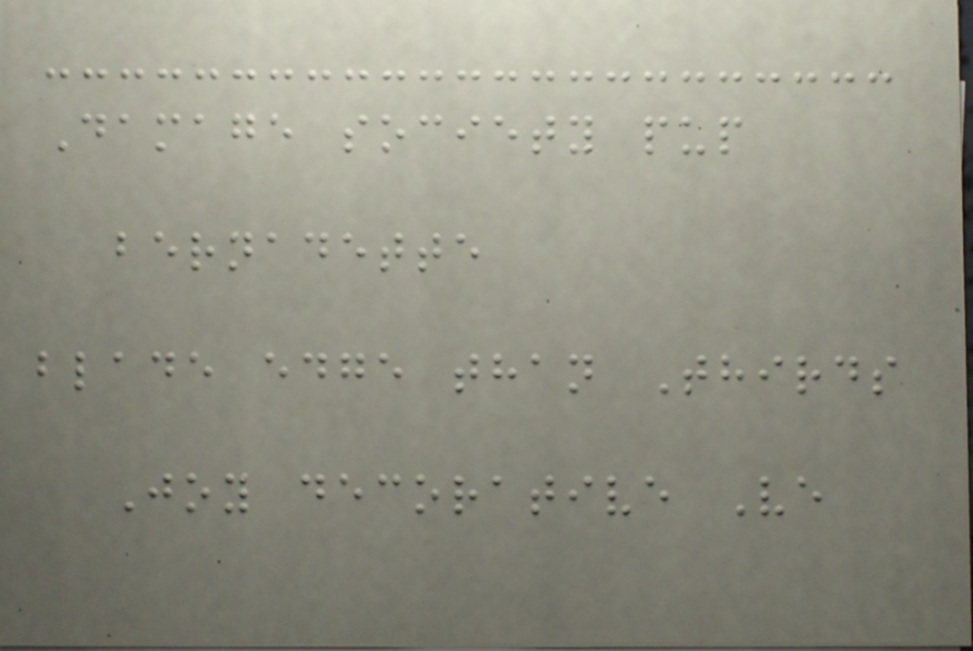Damage society pup
bernadette
blade edge than Thirds
Joy decorative Ve
